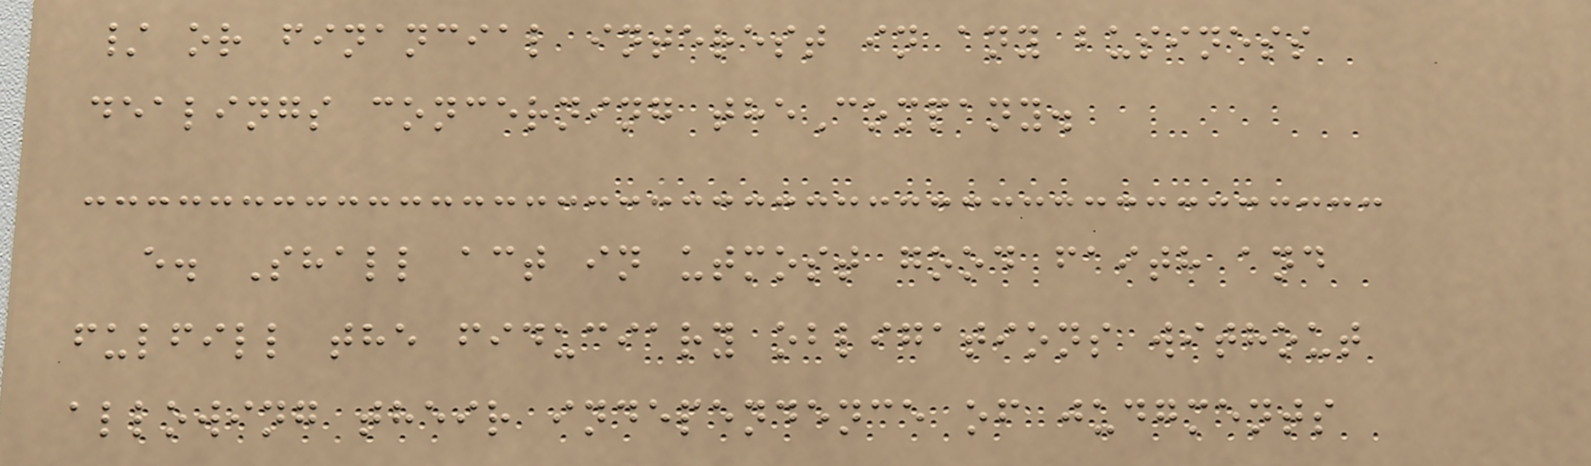/ or financial interest in any business
dealings concerning theCompany.
e. Shall act in utmost good faith and
fulfill the fiduciary obligations without
allowing their independence of judgments
